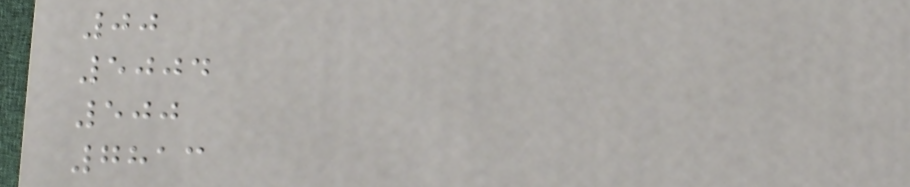00
5004
500
7813
